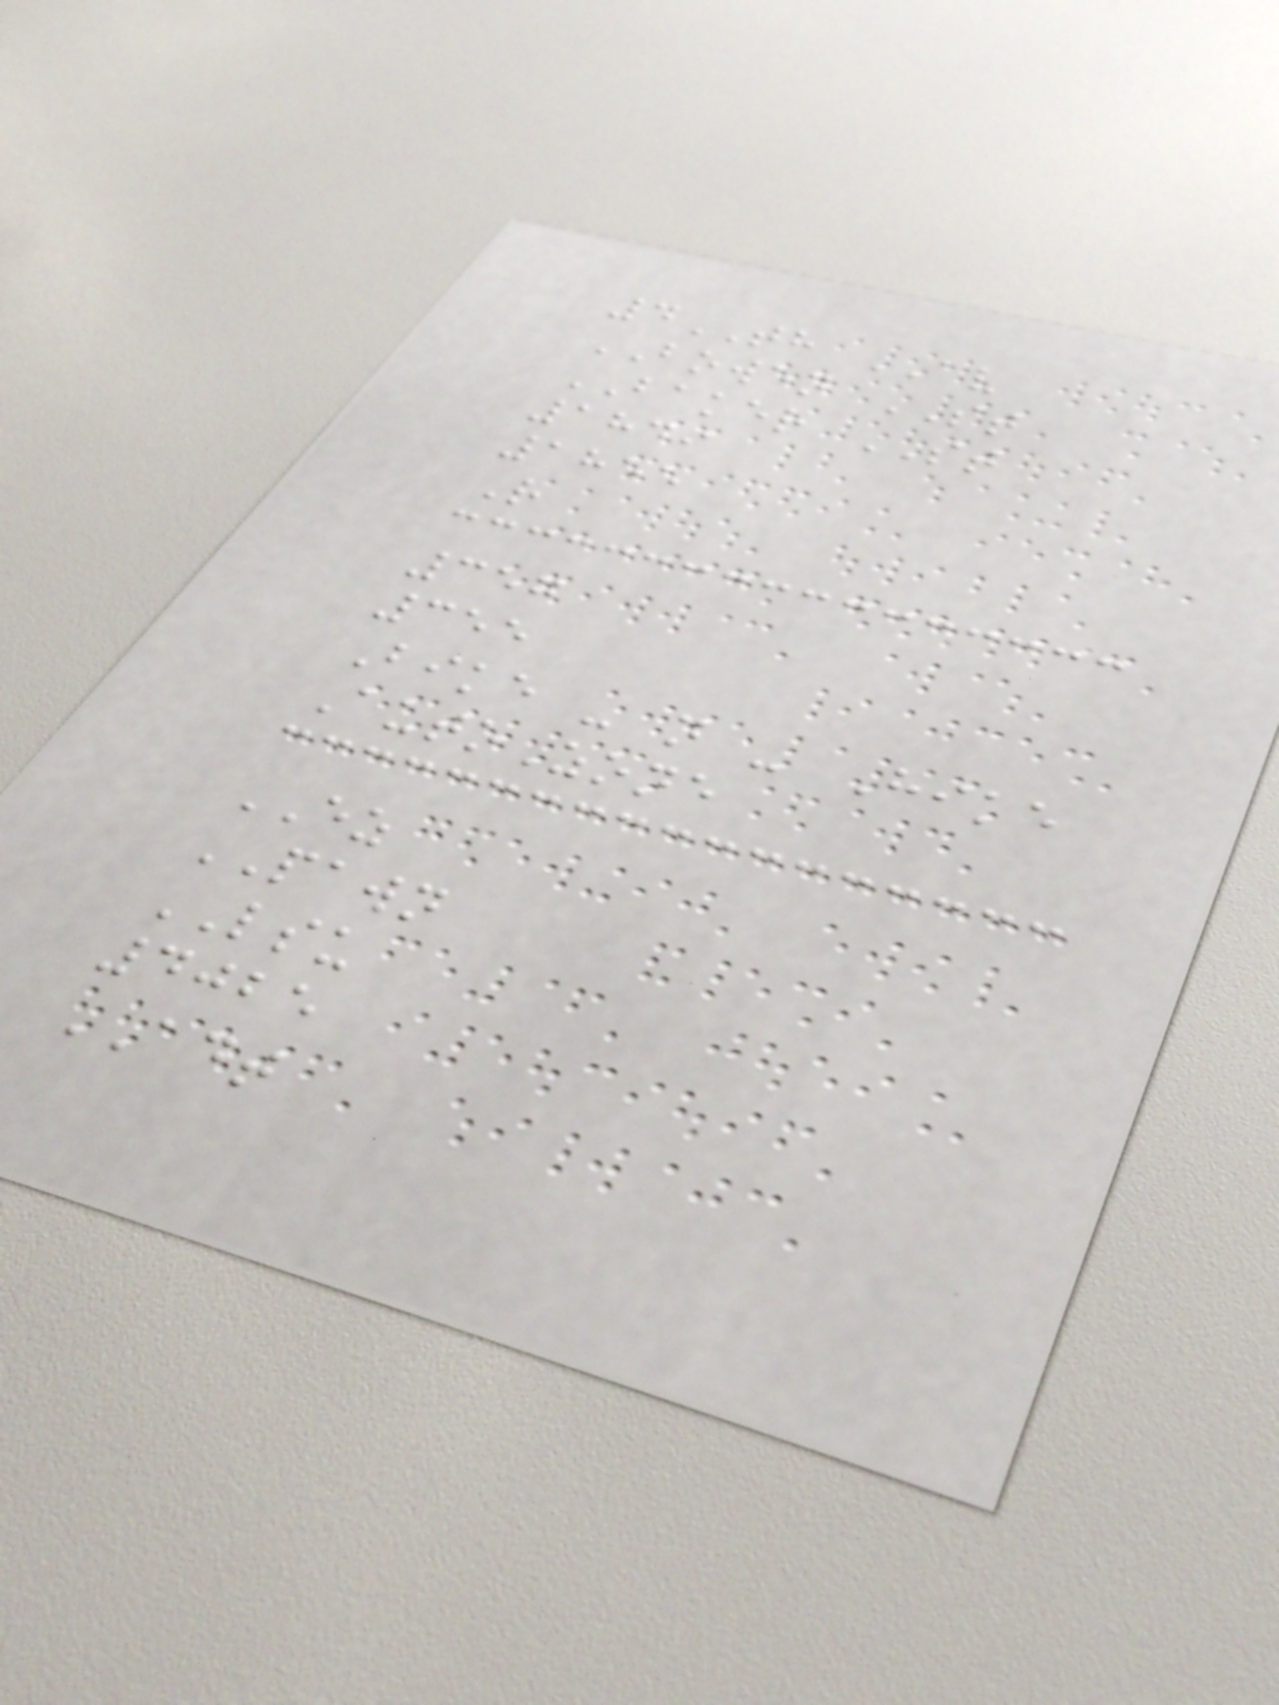4TH AV
BOWEN ST
BAKER ST
1849
1855
R
357
355
Bike - n - Hike
AutoZone
EZ
PAWN
LSU
4025
ADT
